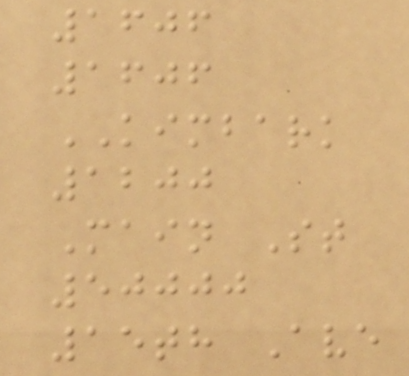1606
1606
KIMBARK
1200
Main St
50000
15th Ave
